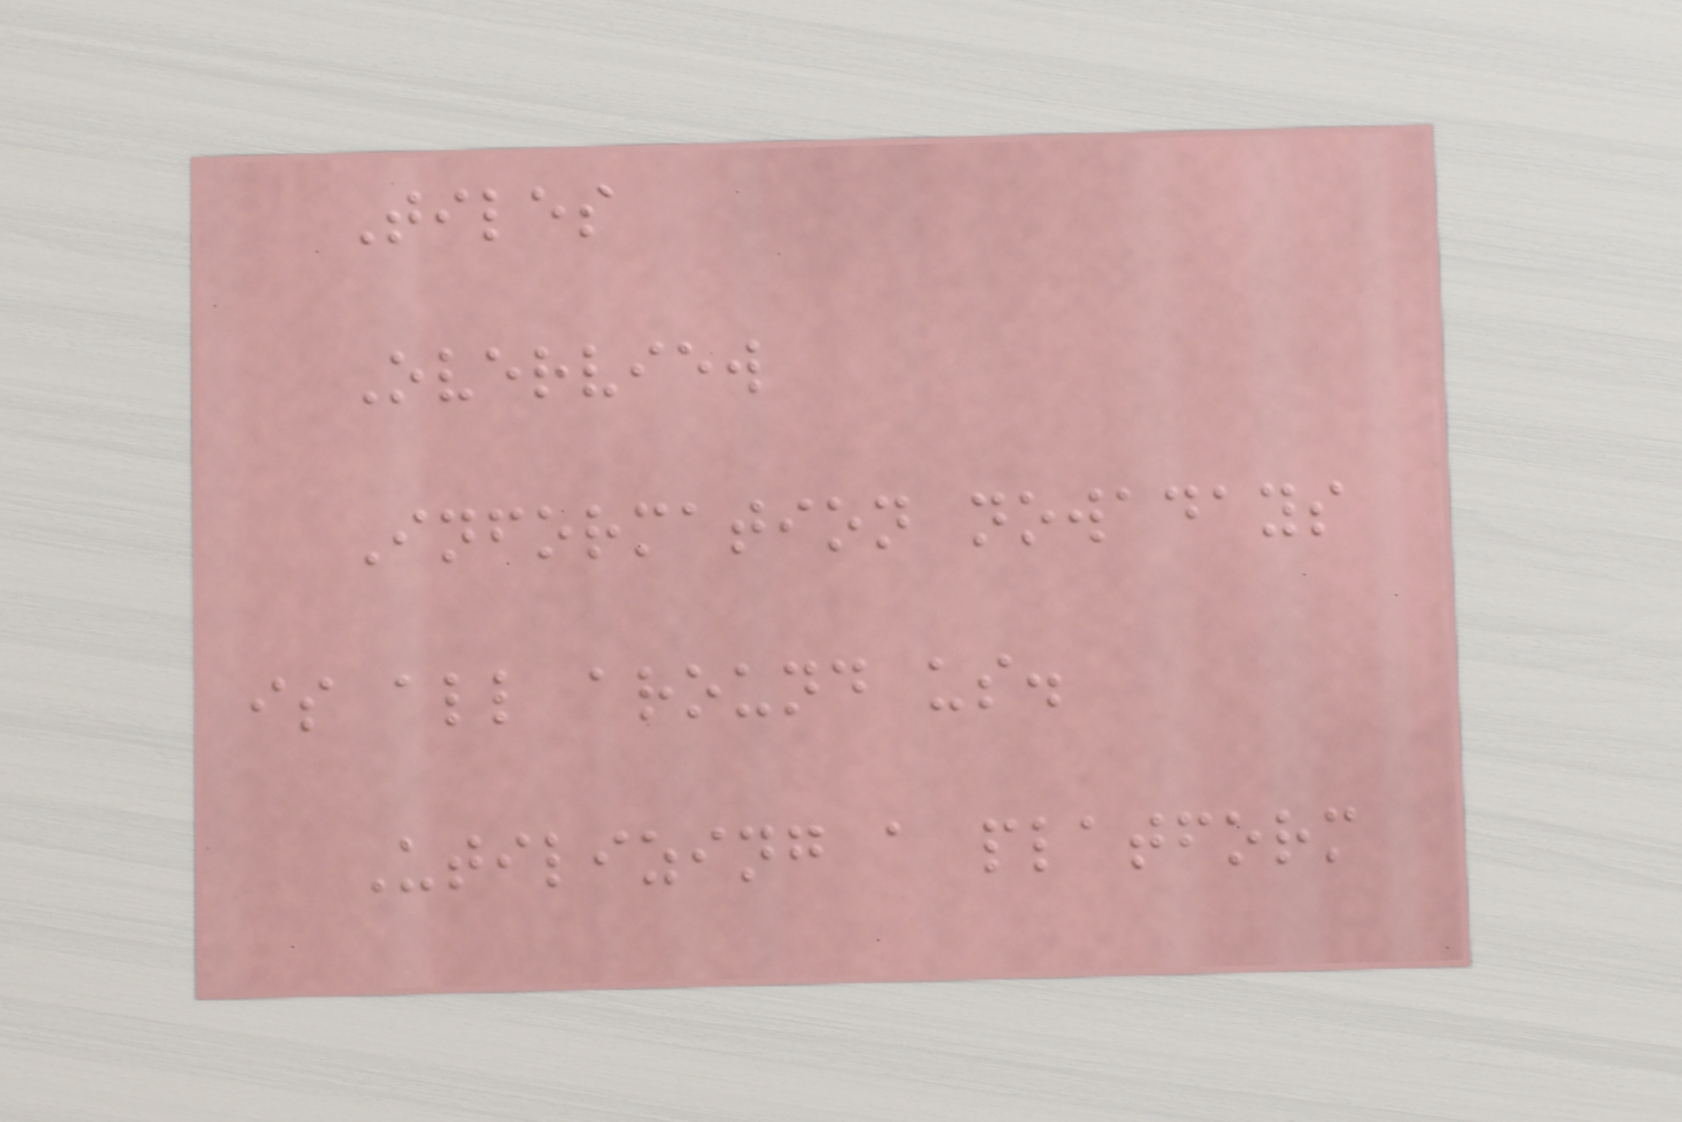Tiles
Overview
Information nowadays
is all around us.
Utilizing a platform
